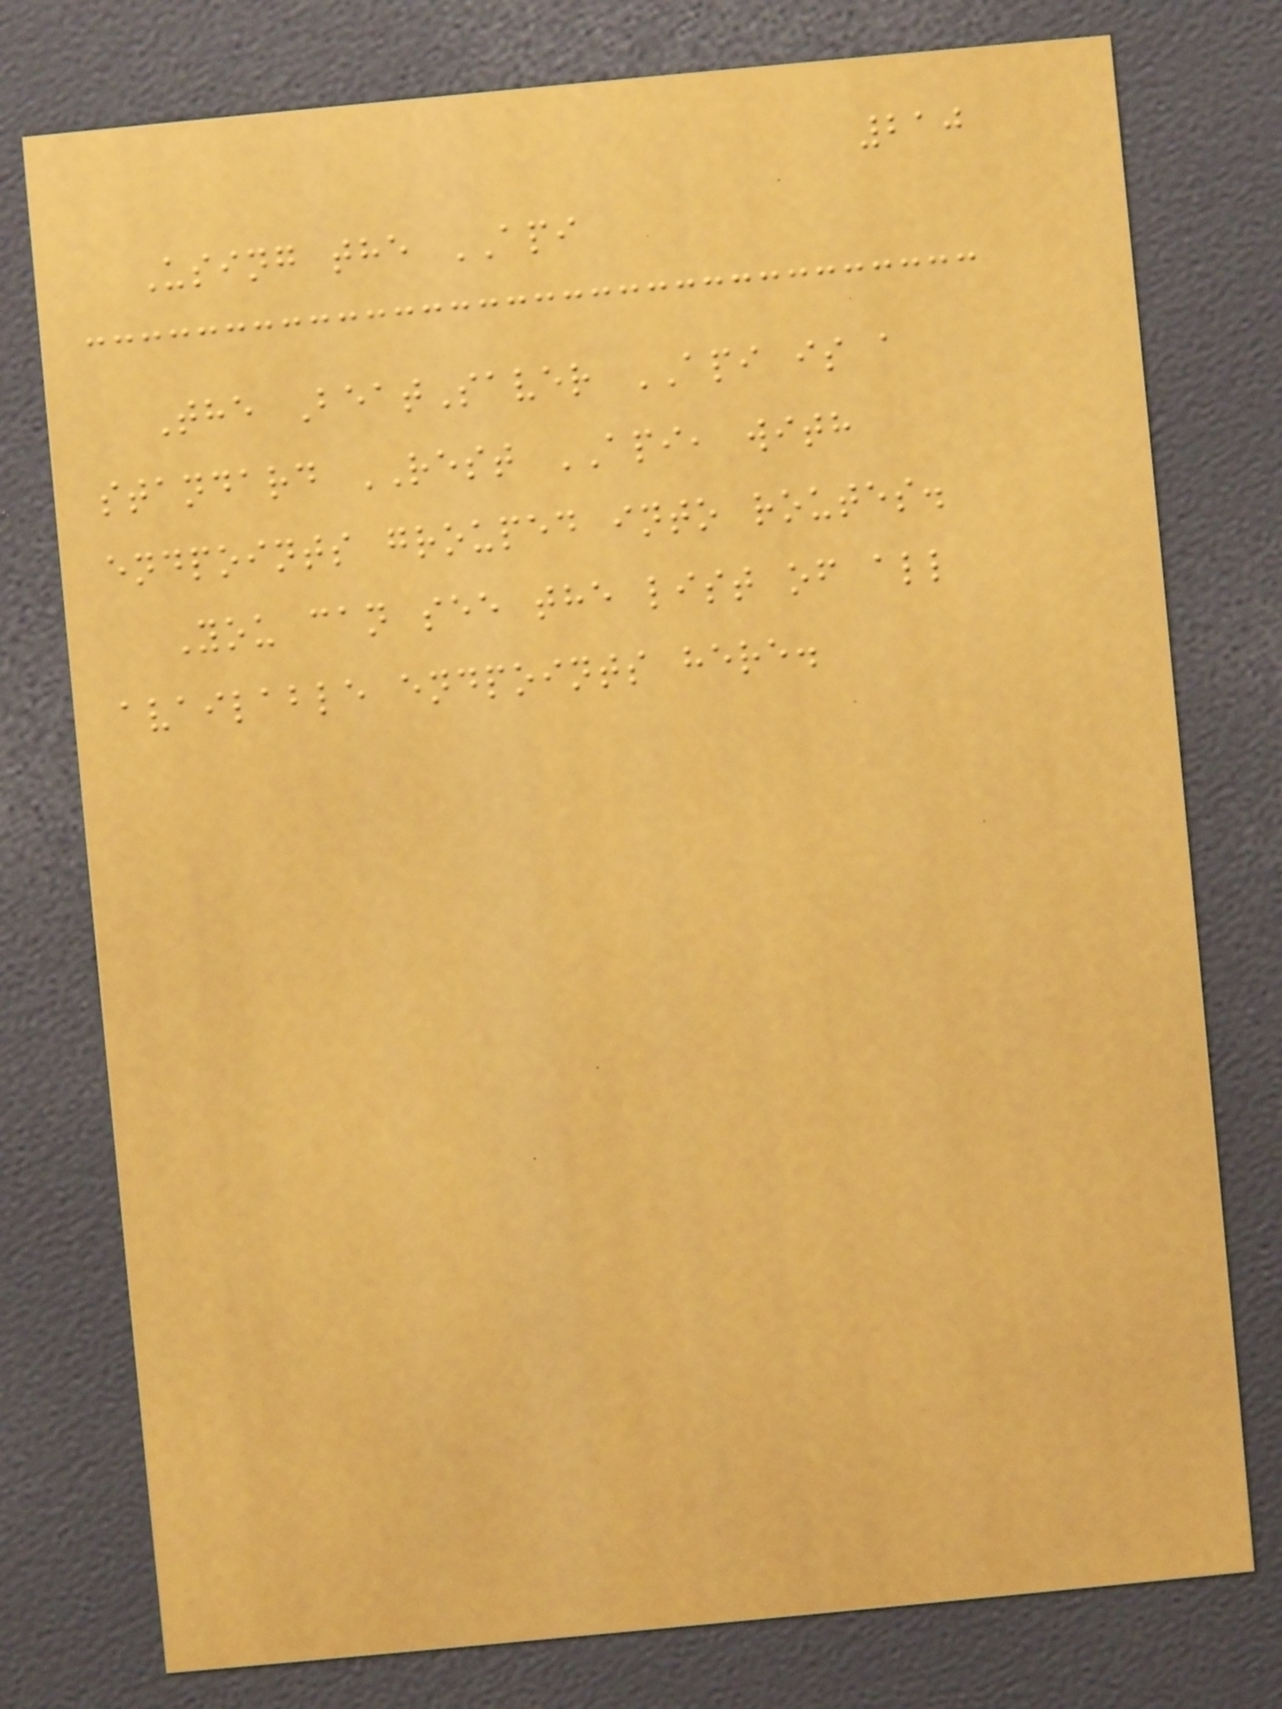210
Using the API
The BeatSaver API is a
standard REST API, with
endpoints grouped into routes.
You can see the list of all
available endpoints here.
